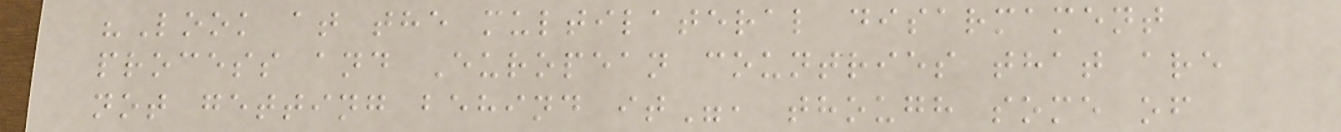"Look at the multilateral disarmament
process and European countries that are
not getting behind it", though some of
